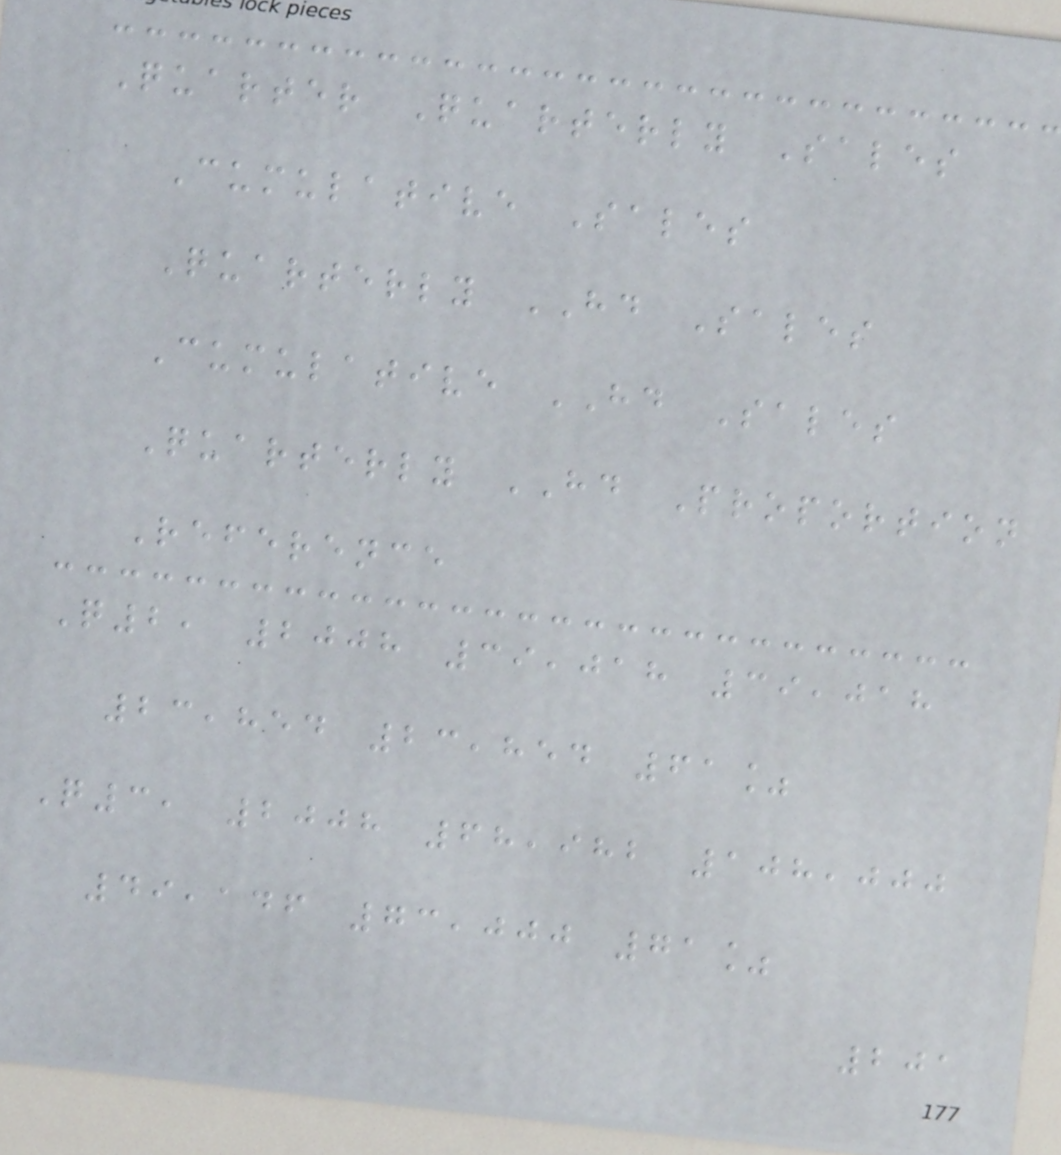Quarter Quarterly Sales
Cumulative Sales
Quarterly HD Sales
Cumulative HD Sales
Quarterly HD Proportion
Reference
Q2, 2008 39,018 39,018
23,854 23,854 61%
Q3, 2008 68,982 108,000
49,146 73,000 71%
201
